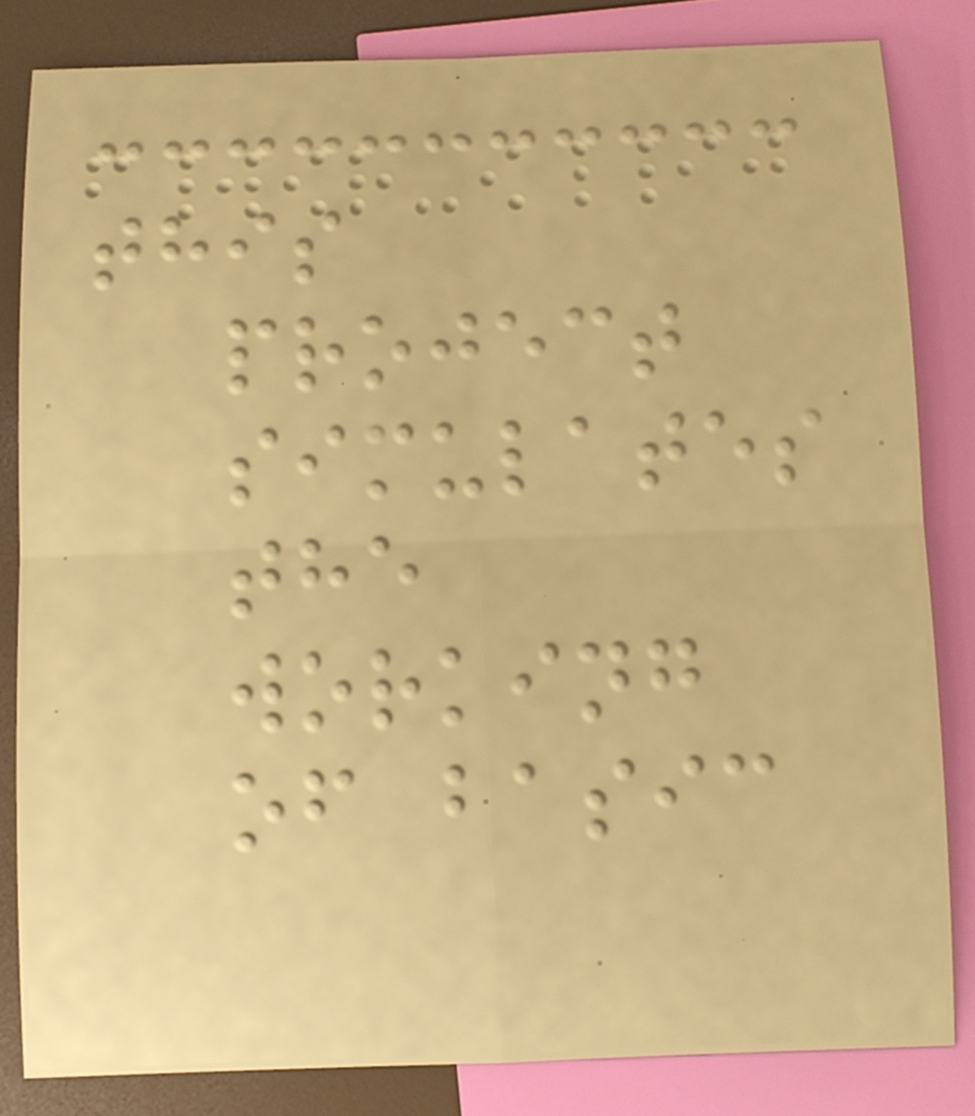this
project
simulates
the
working
of basic
